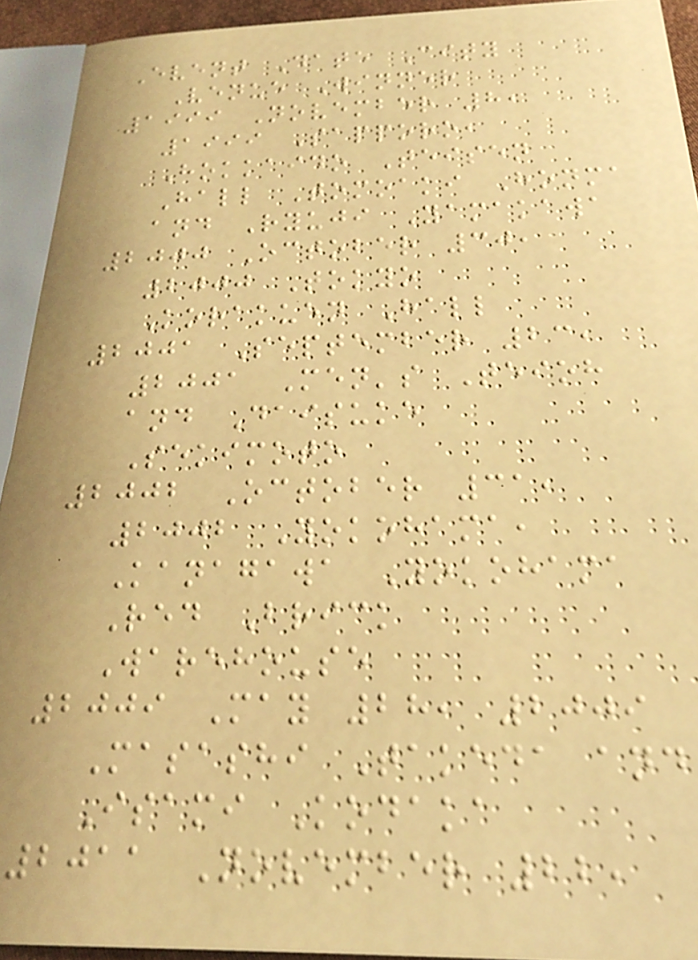Event Date City
Venue Winner
1999 November 8,
1999 Sapporo,
Hokkaido Teisen
Hall Tomoaki Honma
and Ryuji Yamakawa
2000 October 30,
2000 Tokyo
Korakuen Hall
2001 September 23,
2001 Men's Teioh
and Daisuke
Sekimoto
2002 October 31,
2002 Yokohama,
Kanagawa Yokohama
Red Brick
Warehouse
2009 May 28, 2009
Masashi Takeda and
Isami Kodaka
2011 November 22,
